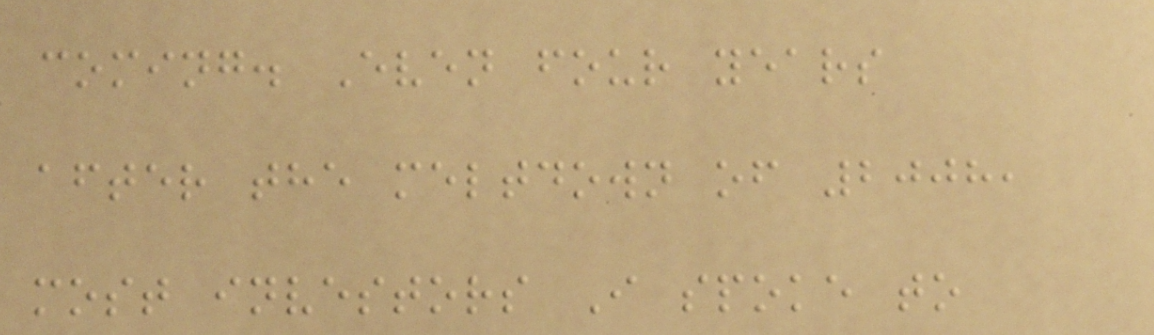coming. Even four years
after the meltdown of 2008,
most investors I spoke to
